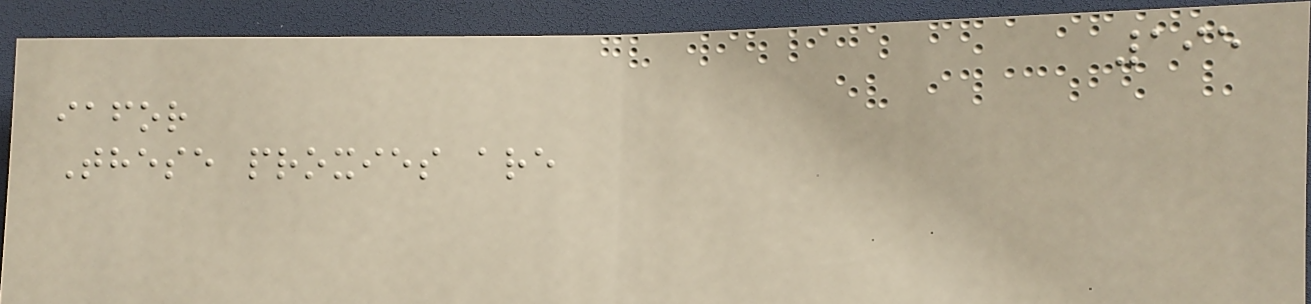195
iafor
These proxies are
